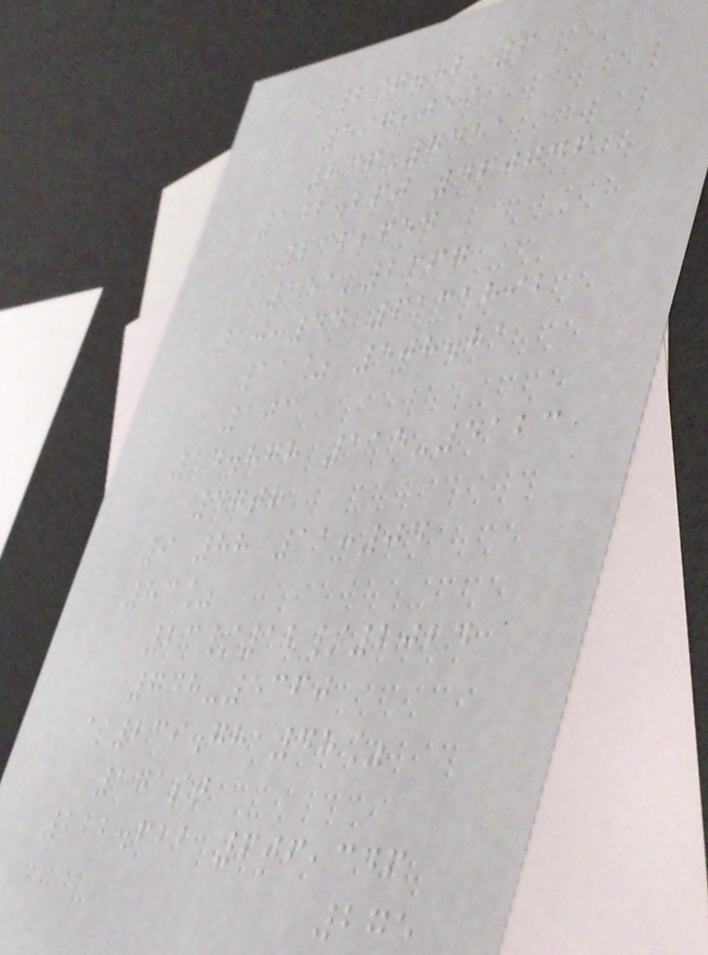$297.82 6
597,059
836-7451
102.260 460746
236,654
151-2367
10:44 6131892
11% 508.81
103
14.878 115-4123
47th
9 88 11:04
83%
23/12/2024
748-5360
$239.78 48%
171st
222.622 606,346
275
